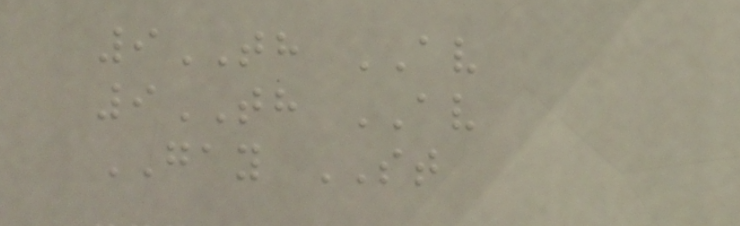9TH AV
9TH AV
GAY ST
